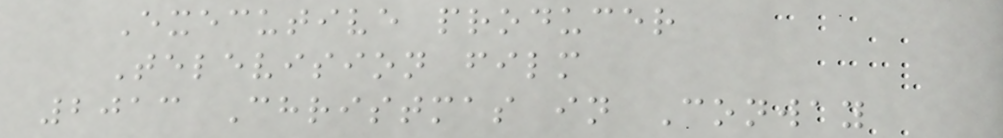Executive producer
Television film
2013 Christmas in Conway
